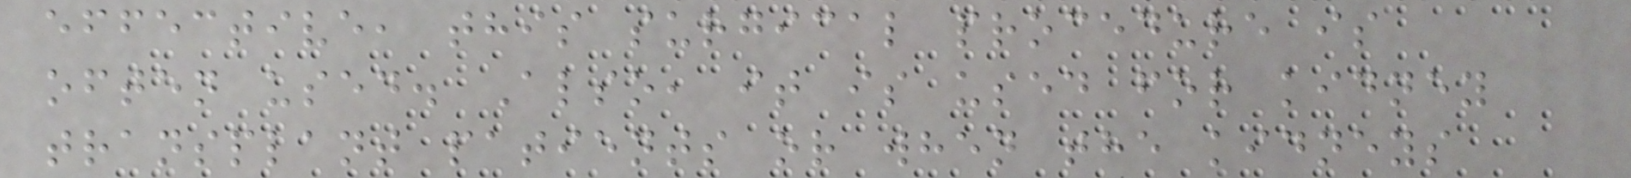effective, this surgical procedure is
often used. Also, it is used for kidney
transplant patients or when the kidneys
